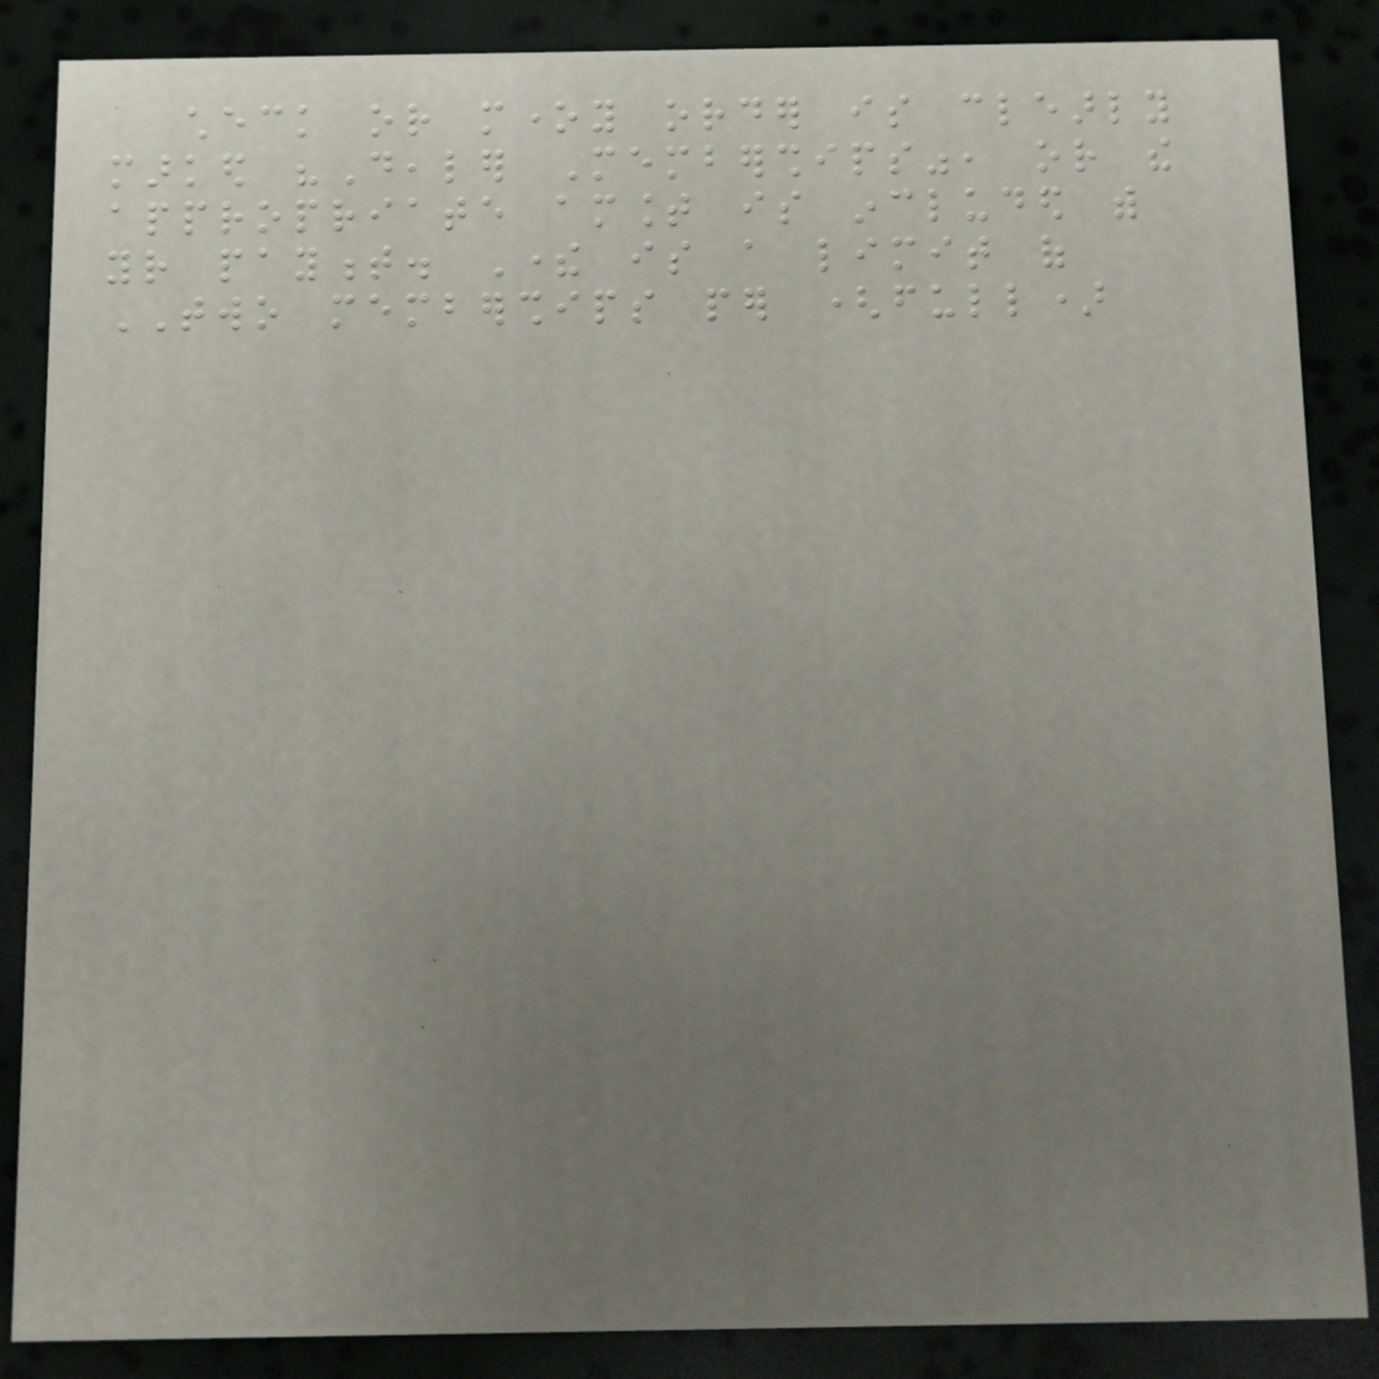check or money order is clearly
marked "Dealer Memberships", or the
appropriate amount is included with
your payment. There is a limit of
TWO memberships per (full)
